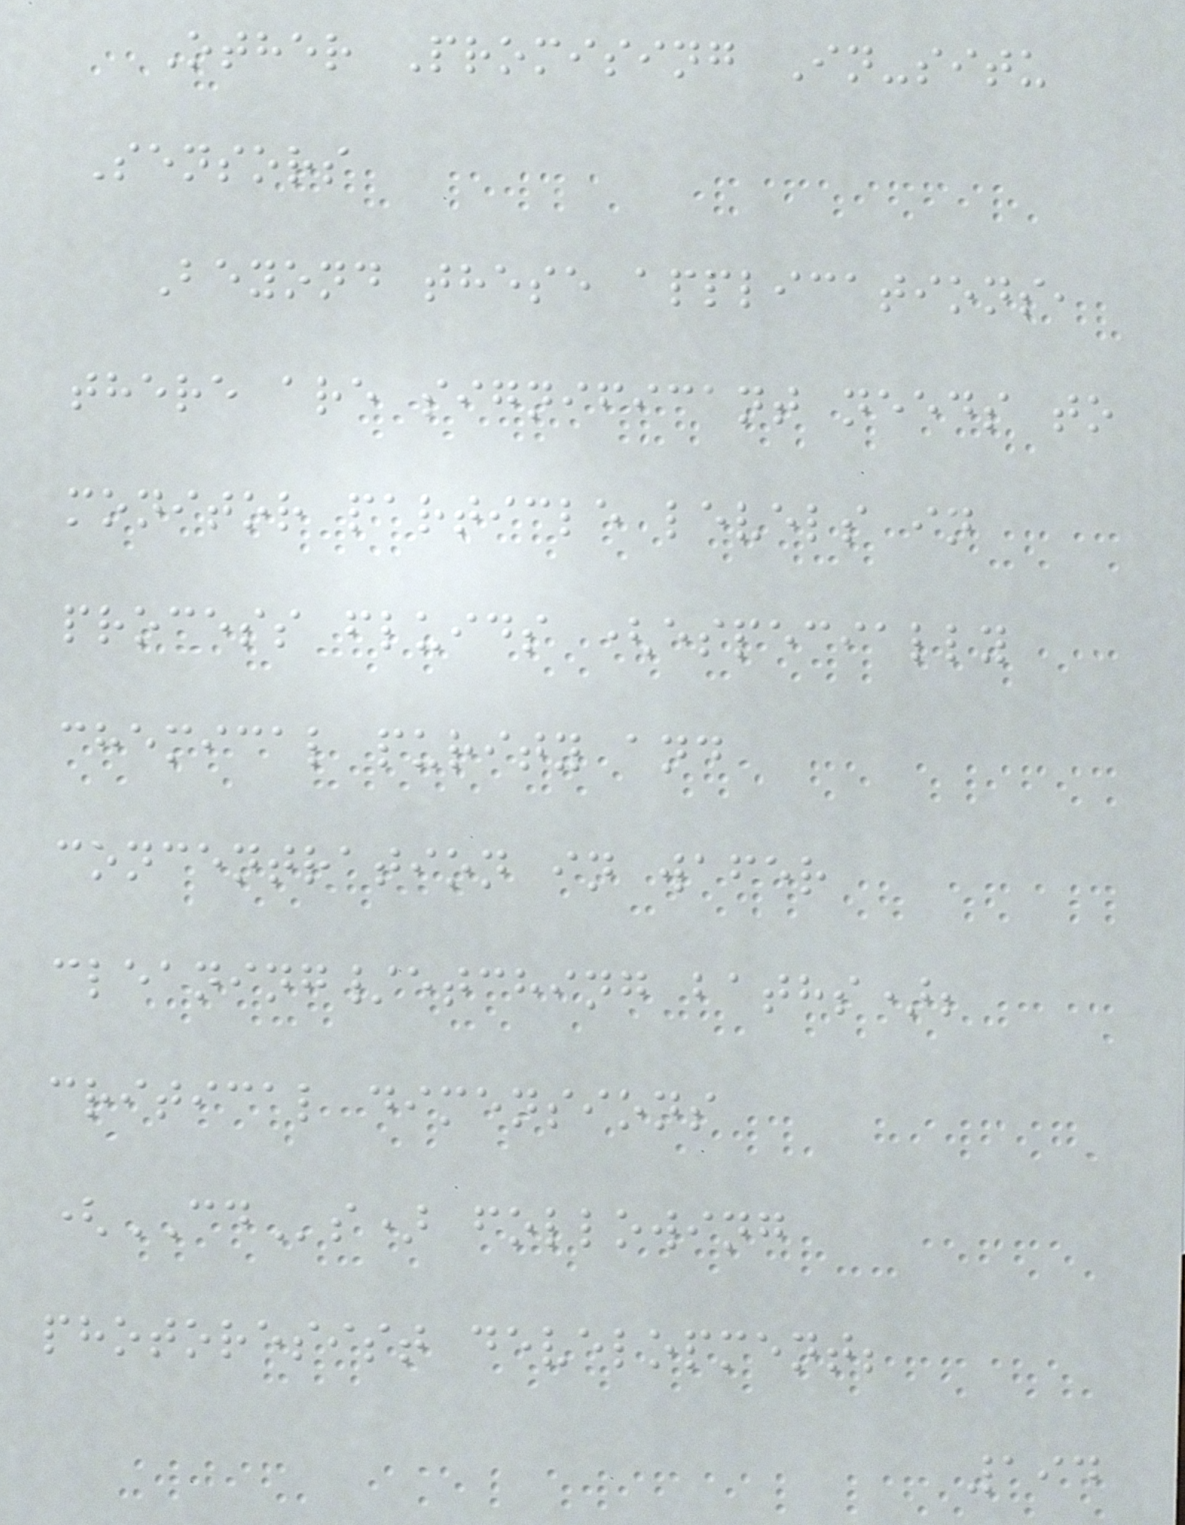Other Promising In-situ
Sensors
Beyond these applications,
there are significant needs to
monitor particle levels in
process fluids (especially
chemical purity and
concentration in wafer
cleaning/etching baths);
critical dimensions
(CDs) following
photoresist development;
194
